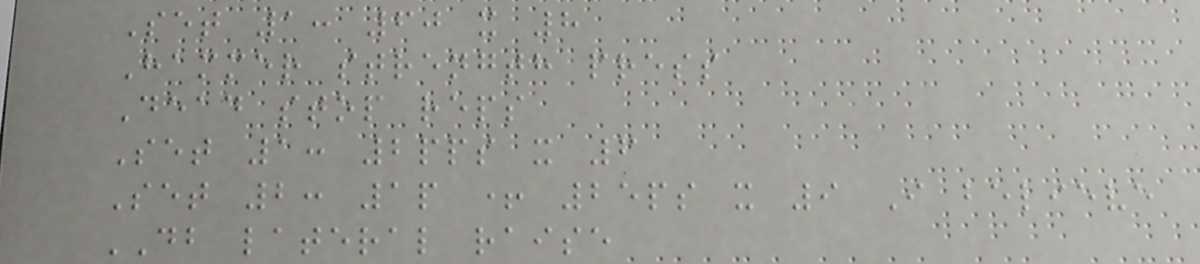Set 1: 60 x 8
Hammer strength press
Dead stop reps
Set 1: 2pps x 6
Set 2: 1p + 25ps x 9 I believe
DB lateral raise
